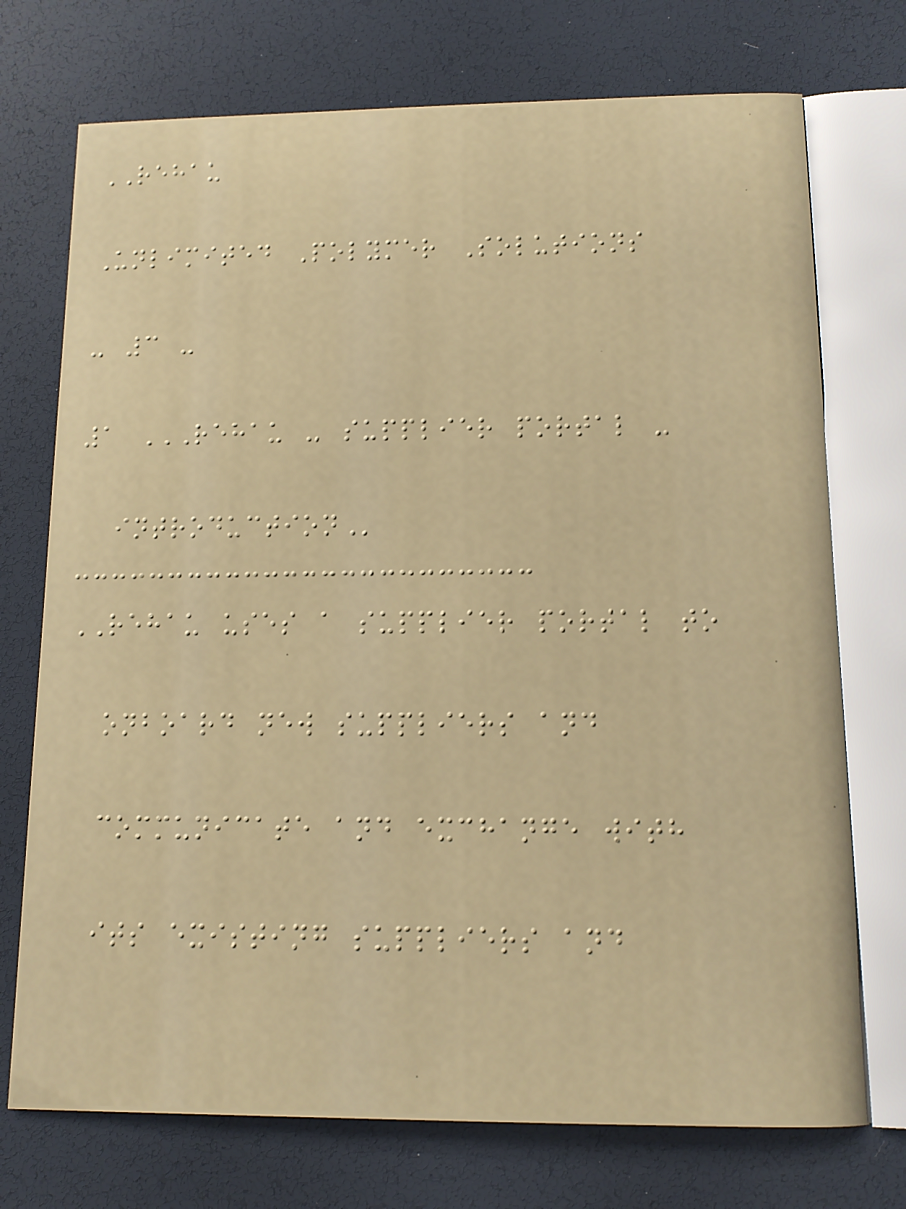REHAU
Unlimited Polymer Solutions
- 3 -
1 REHAU - SUPPLIER PORTAL -
INTRODUCTION
REHAU uses a supplier portal to
onboard new suppliers and
communicate and exchange with
its existing suppliers and
